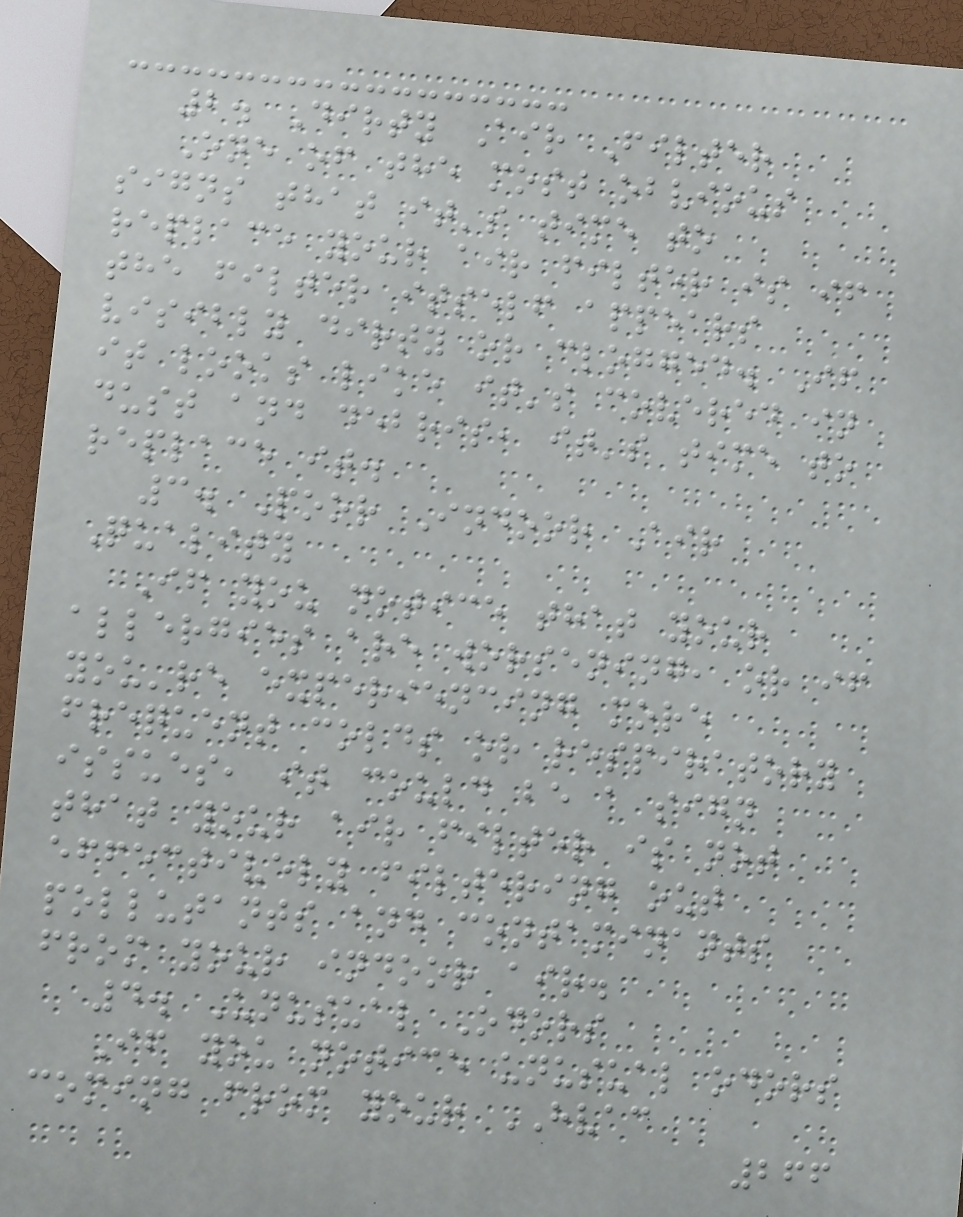2. Dirty Air Filter
One of the most obvious
signs that it's time to
replace your air filter is if
the filter itself appears
visibly dirty or clogged. If
it looks like it's covered in
dust and debris, it's time to
replace it.
3. Poor Indoor Air
Quality
If you notice that your
allergies are worsening, or if
you're experiencing more
frequent colds or respiratory
issues, it could be a sign
that your air filter is not
effectively filtering out
pollutants and contaminants
from your indoor air.
4. Unusual Odors
If you notice unusual odors
coming from your HVAC
266
